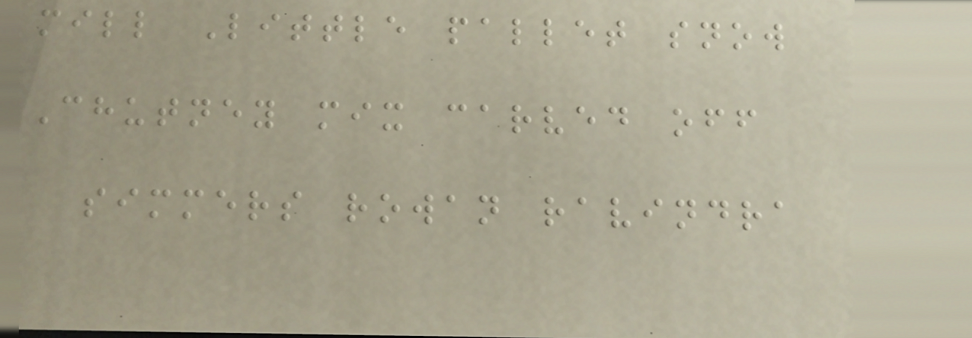mill Little pallet snow
Chutney mix carved off
simmers rowan ravindra
